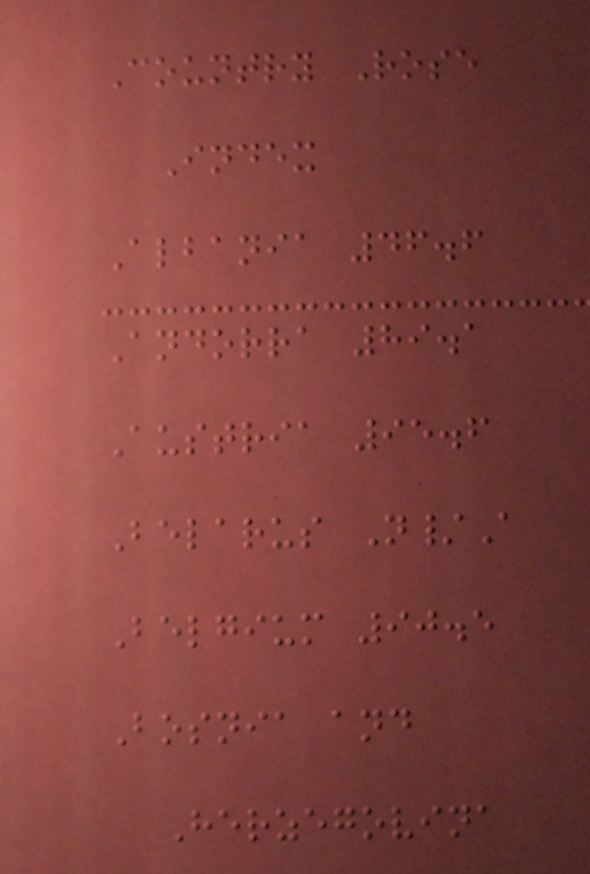Country Rose
Index
Albania 46.6
Andorra 89.1
Austria 95.6
Belarus N/A
Belgium 90.5
Bosnia and
Herzegovina
